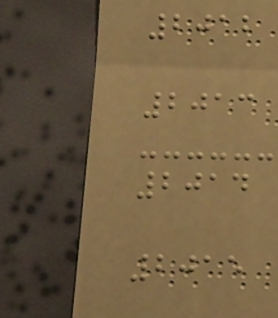2012
2013
2014
2015
